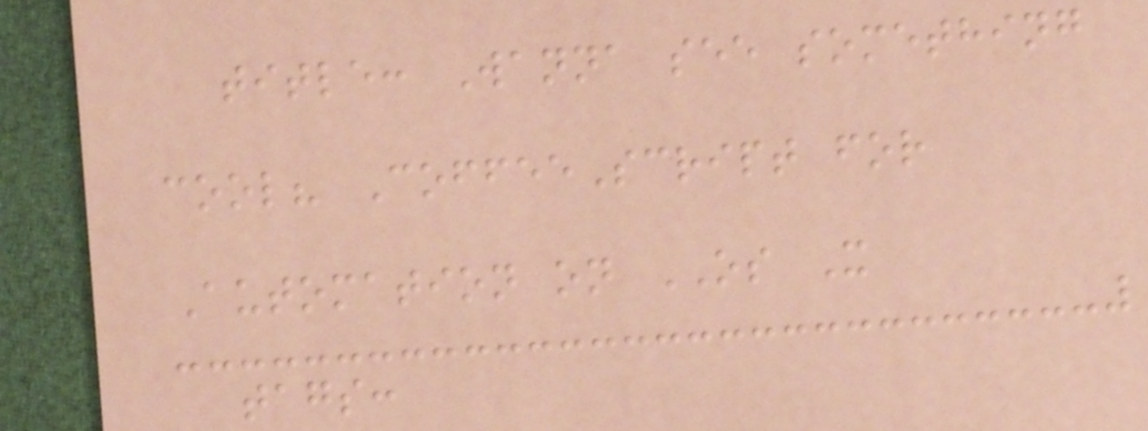title: Wanna see something
cool? CoffeeScript for
Automation on OS X
tags:
